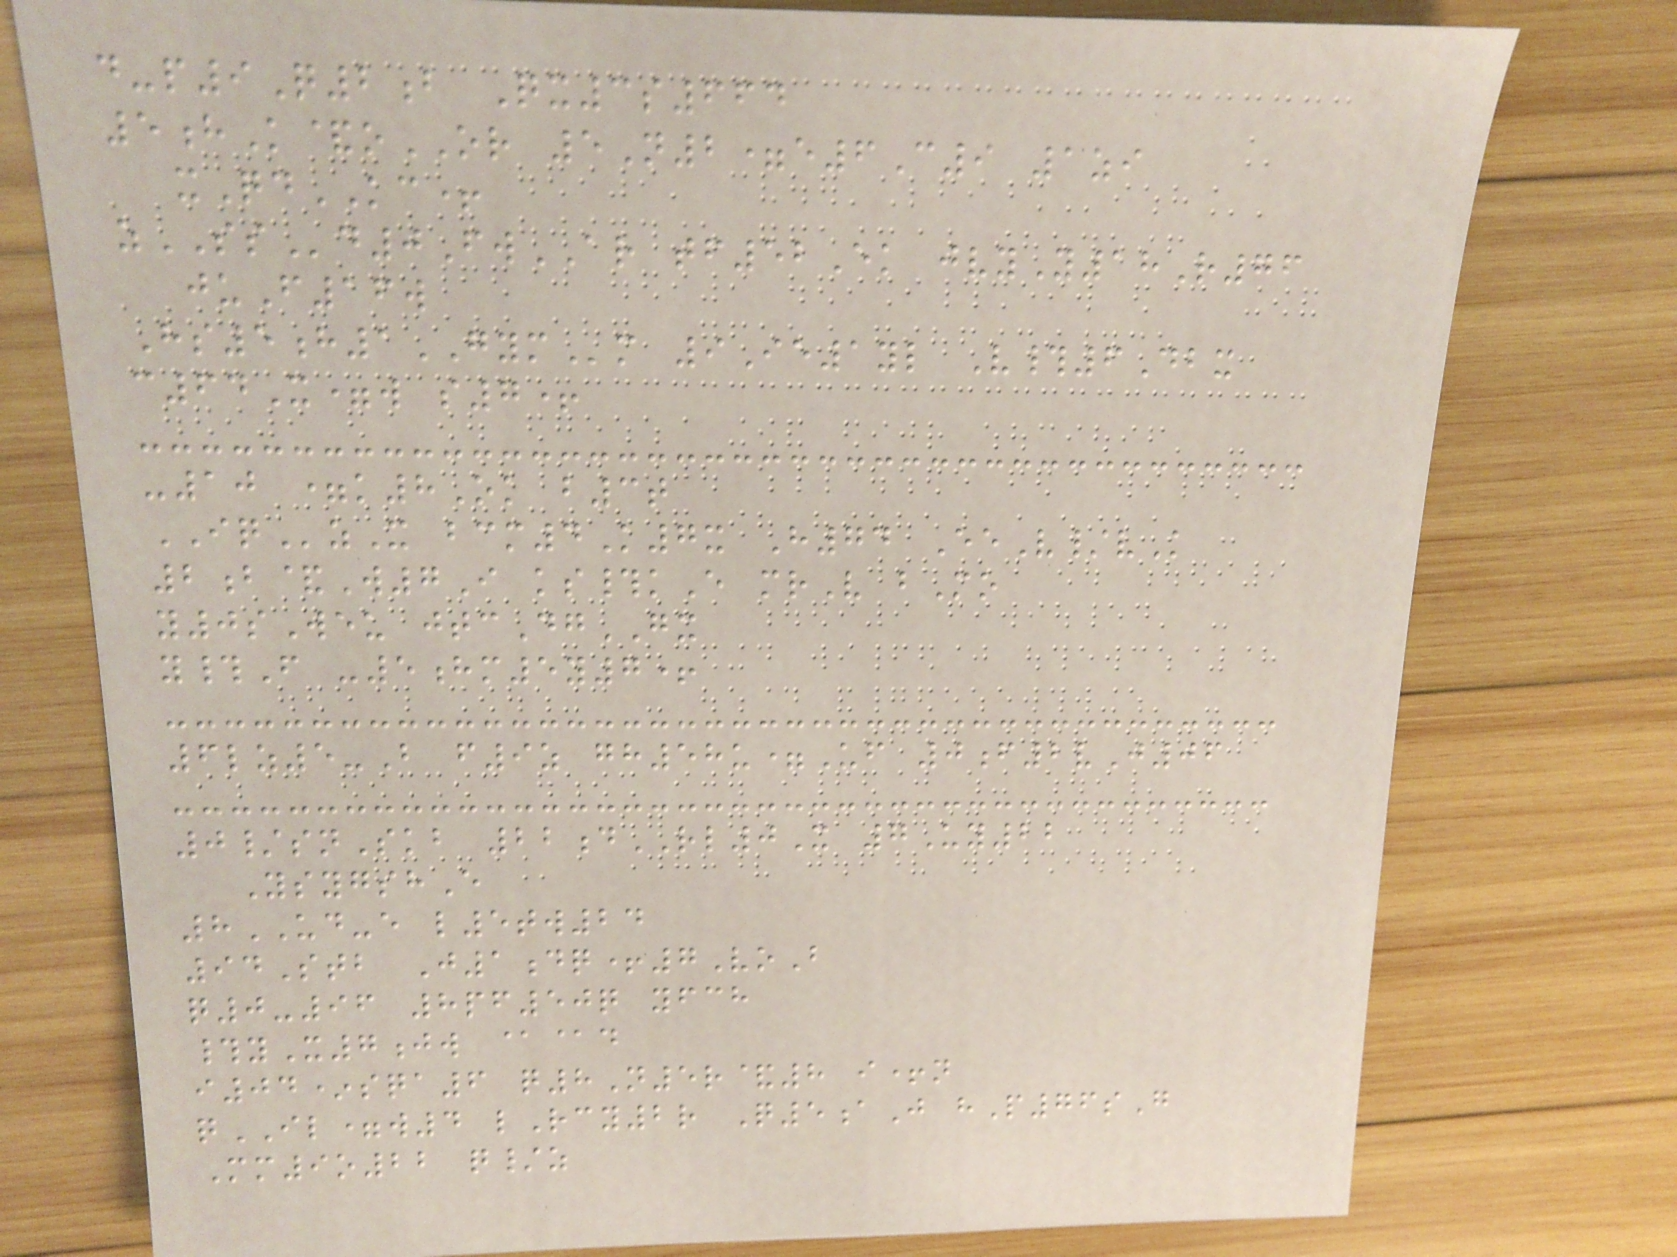d-p9Q2b Qx3s664
5hK&oOR 5N2=e6C9 1zi
xQdKC+
zSSd0FwAR tf52Ek jvyY18R76
juF16w
Hs5h1GYMm 9Ie1yl V#6Dbx
c64X=w s7+
-10 =k8Ok b3t
IQzX bcm4K7x H74 EeV/vK
2b&W7I ks#kE mrV bMo
y0sWeu jtcDgGX
y#F -5hm5y7+
6lz5-B f9z gh58u=Uf 0f2vJ06
0/snSkb 22dRL0X 7Uy22
YsygshE
8UD-e l5tw24
94Stb J1dq+7VoB
q0-96 8pf50q yfch
#yX7jw @@d
i04*sqa6 q8N5r&8 i+n
qIL=w4 lRcy2r Q5aJ hP76sG
Mm9o22 q/z
